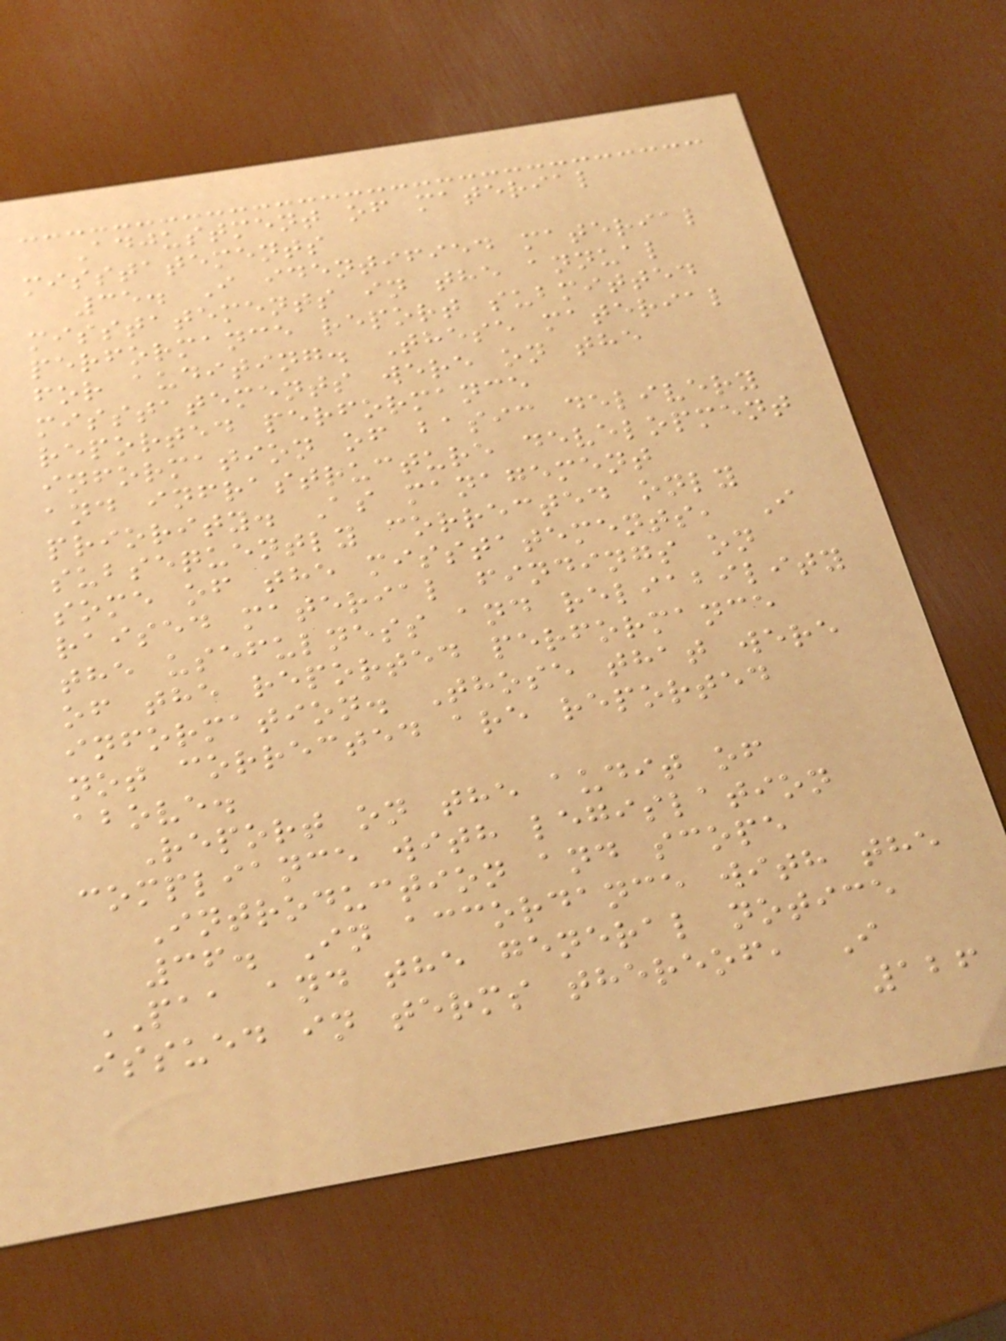Adjustment of material
misstatements
35. I identified material
misstatements in the annual
performance report submitted
for auditing. These material
misstatements were on the
reported performance
information of basic delivery
and infrastructure development
priority. As management
subsequently corrected only
some of the misstatements, I
raised material findings on
the usefulness and reliability
of the reported performance
information. Those that were
not corrected are reported
above.
Report on the audit of
compliance with legislation
Introduction and scope
36. In accordance with the
PAA and the general notice
issued in terms thereof, I
126
